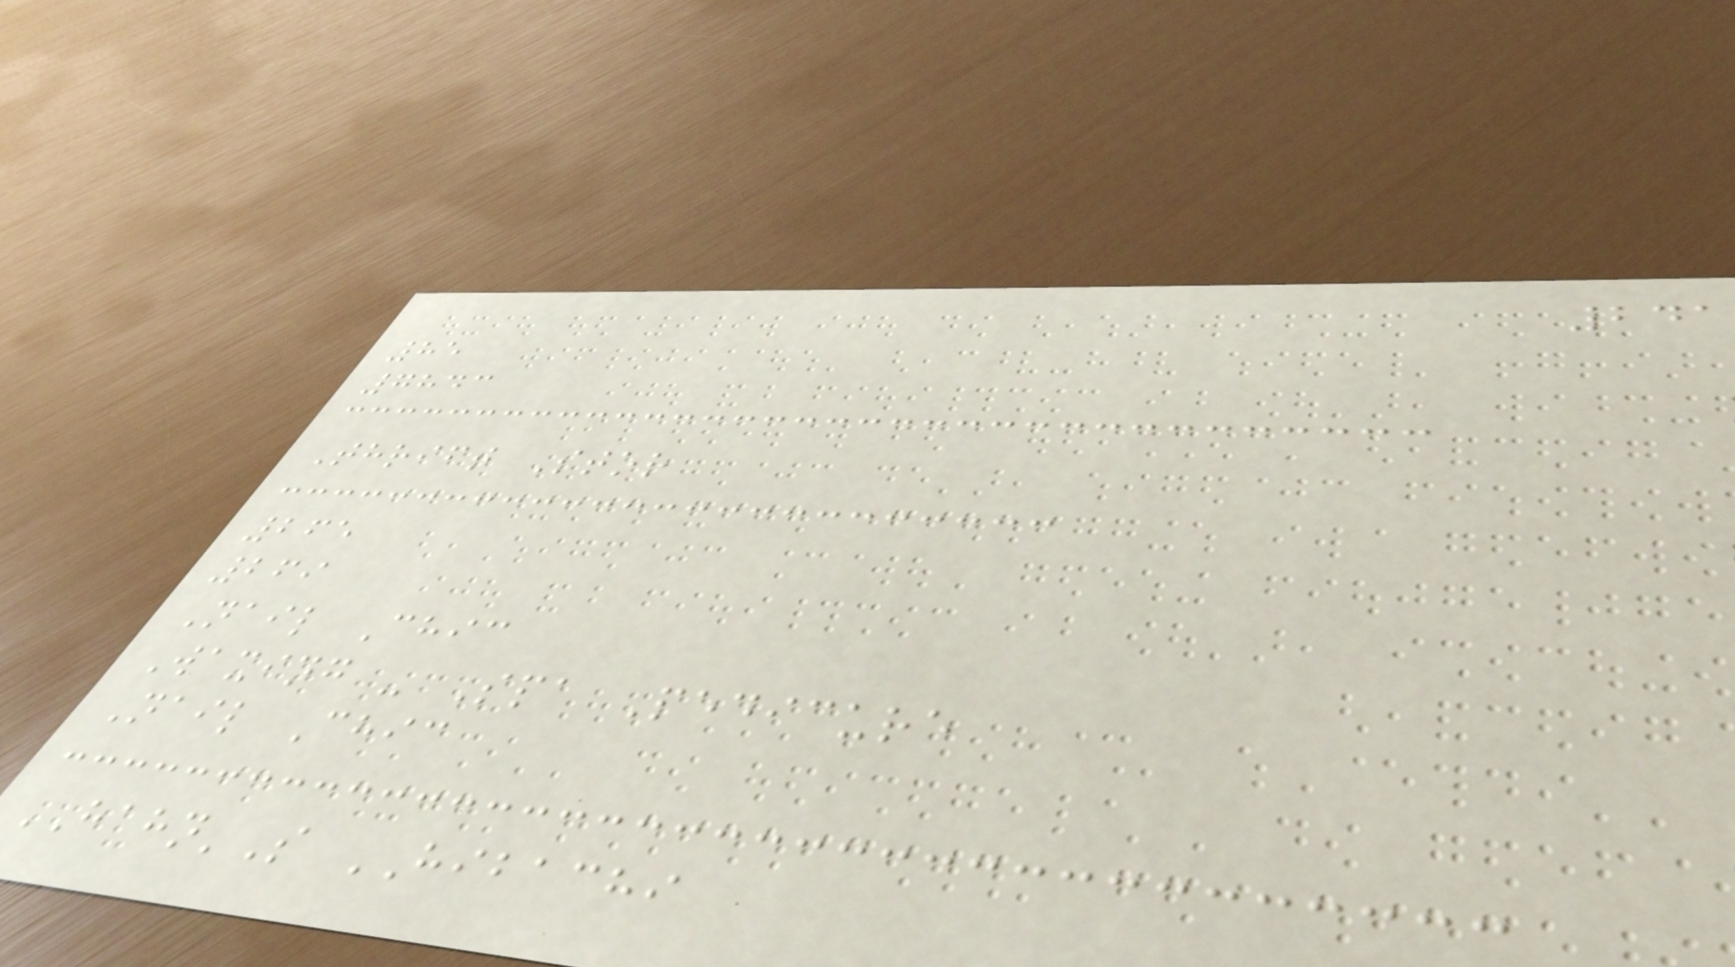241
85
7843
Thrift Stor
265
269
Nail Chic
Waxing - Spa Pedicure
Nail Chic
HAHN'S HIBACHI
